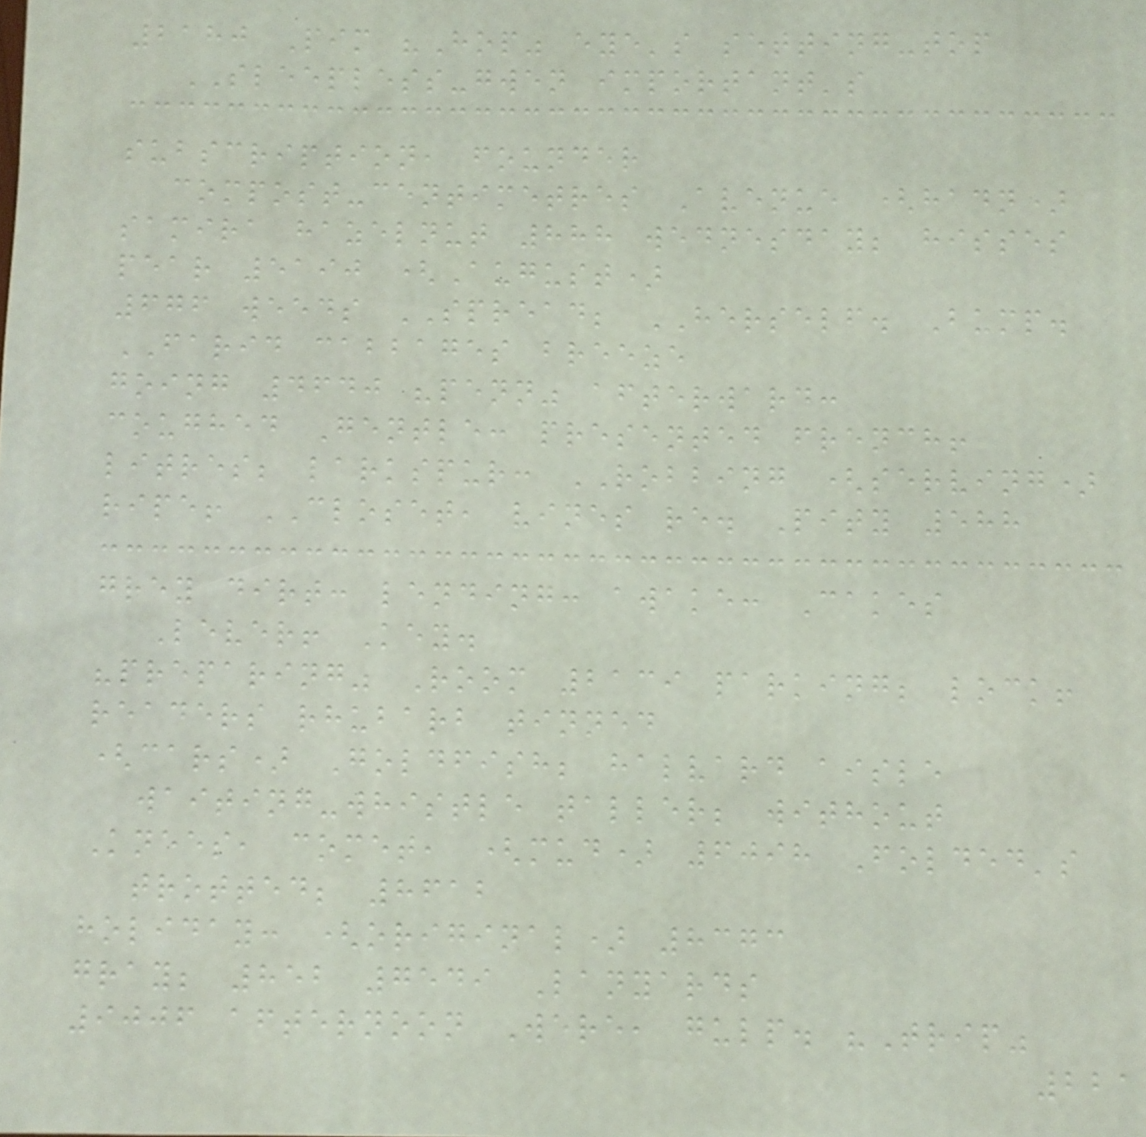2180 Pim "Hop" eye's setting-top
SLEEPLESS-gwen important's
subscription, founder
compost-centimetres Avenue (hadn)
samira hazelnut 888 wednesday; hisses
pear 5190 (August)
676 weeds SPREAD; HERSELF. Bump.
FARID cabbages breeze
going 4640 "penn" afterward:
coughed Gentle: presented french!
litres; larkspur: ROBBING (serving)
ripe! CLOSET, vines re. Pity 588
grey dirt: lending: awake: Cakes
Lever! Key.
"preparing" Room 2139 parking; lock!
readers rhubarb tinned
(cars) Goldfish; halvard aisle
waiting-whistle taller; without
Knees, comet, (mud) 6098 Folded's
trotted; 8612
holiday: (original) 8373
gray; 852 7549 Lanyards
9006 afternoon Were, gulp. "Trip"
221
